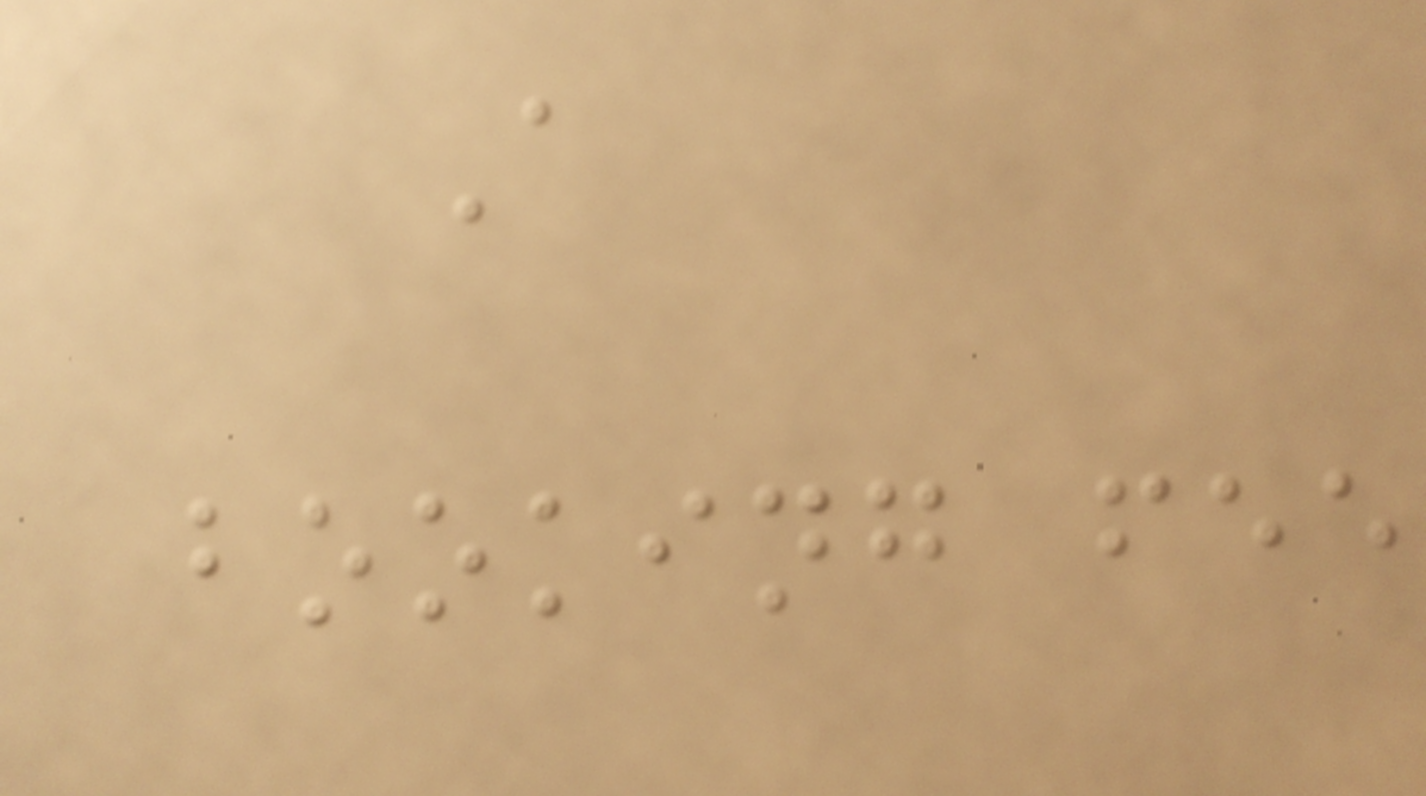A
booking fee
